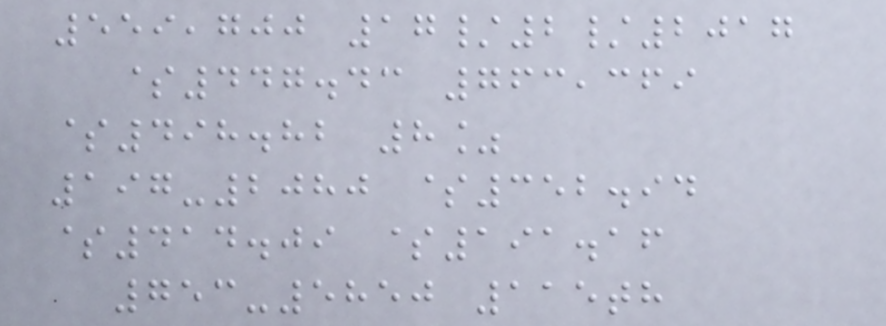559,700 17/2/2017
$447.43 763,369
$498.82 8%
197-2080 $352.94
$414.09 $191.16
753-5850 115th
